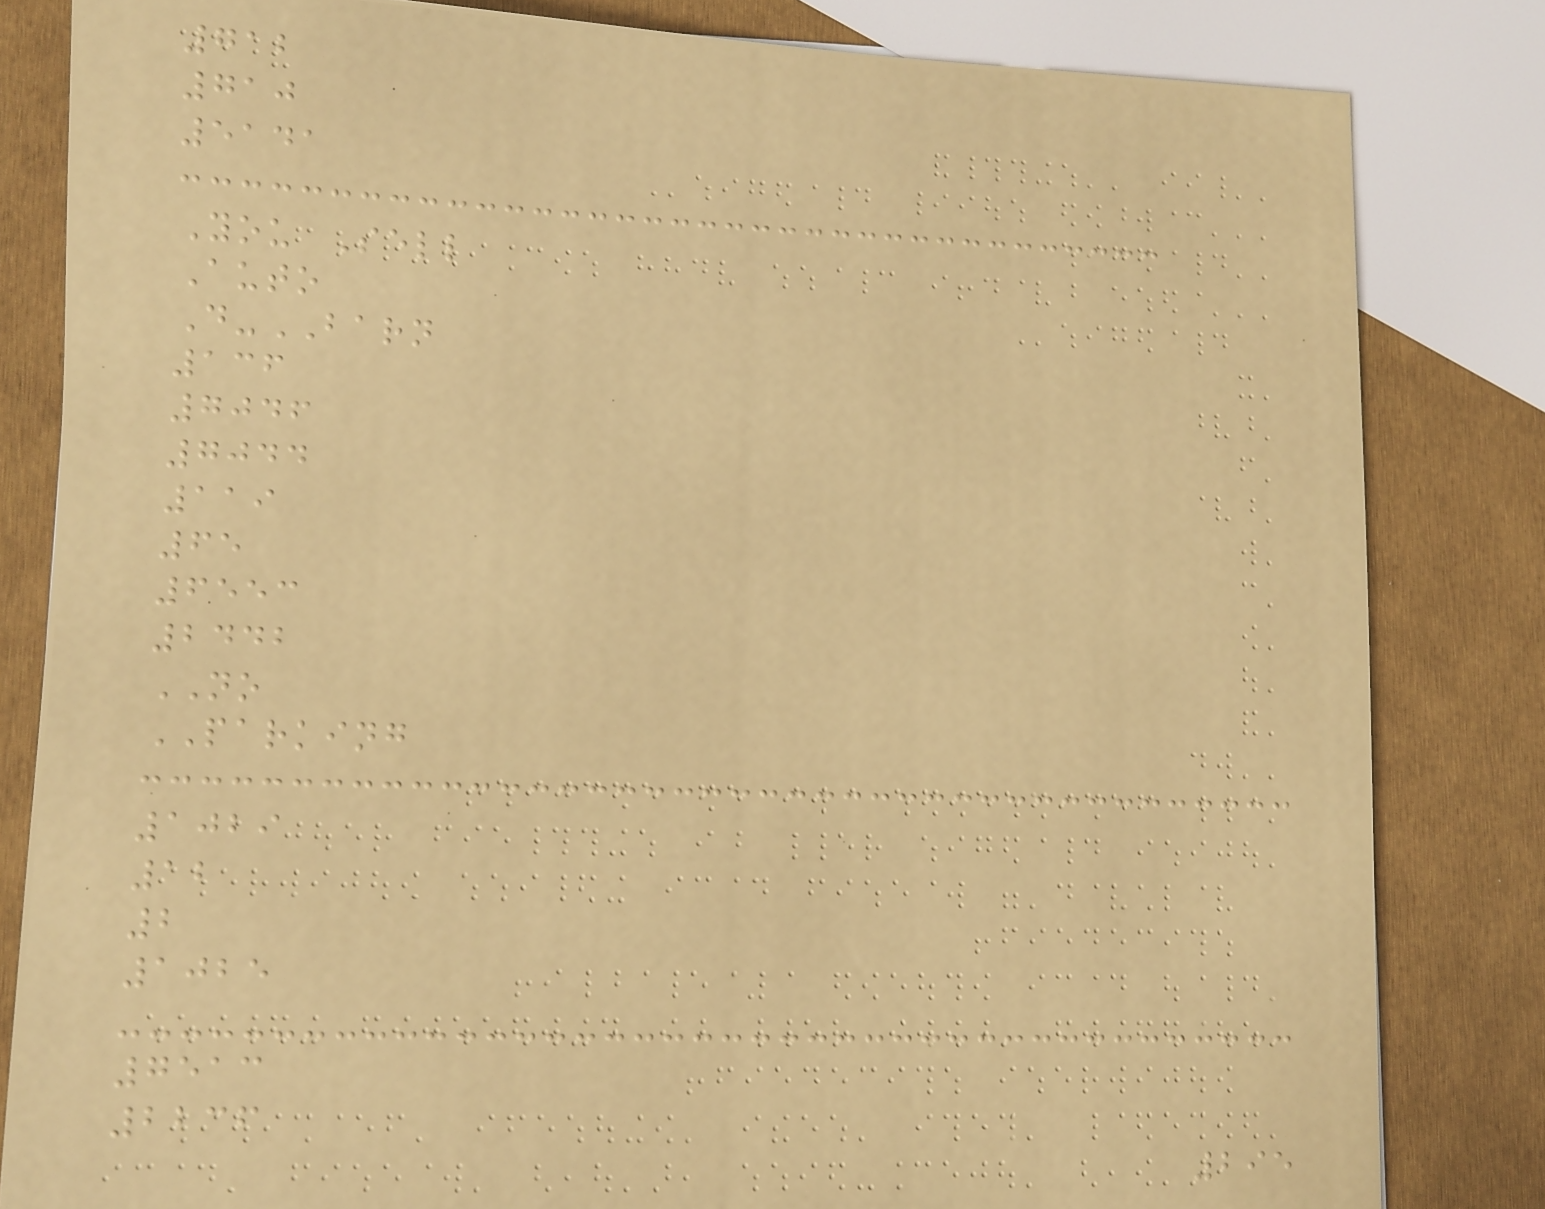712
710
5141
You Sell
Auto
D-BARN
136
7046
7044
119
65
6553
2442
NO
PARKING
1029
12
2
1025
7513
2236
295
